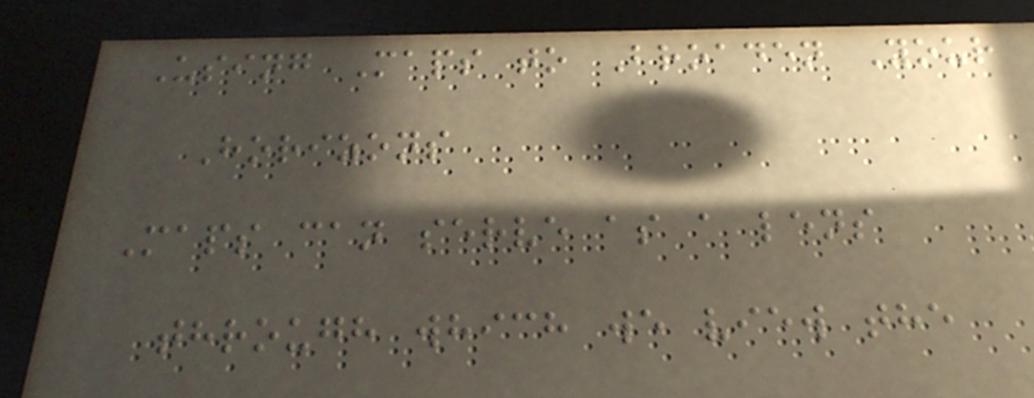Using Maps to Broaden Your
Horizons
Maps can serve as a lens
through which we view the
